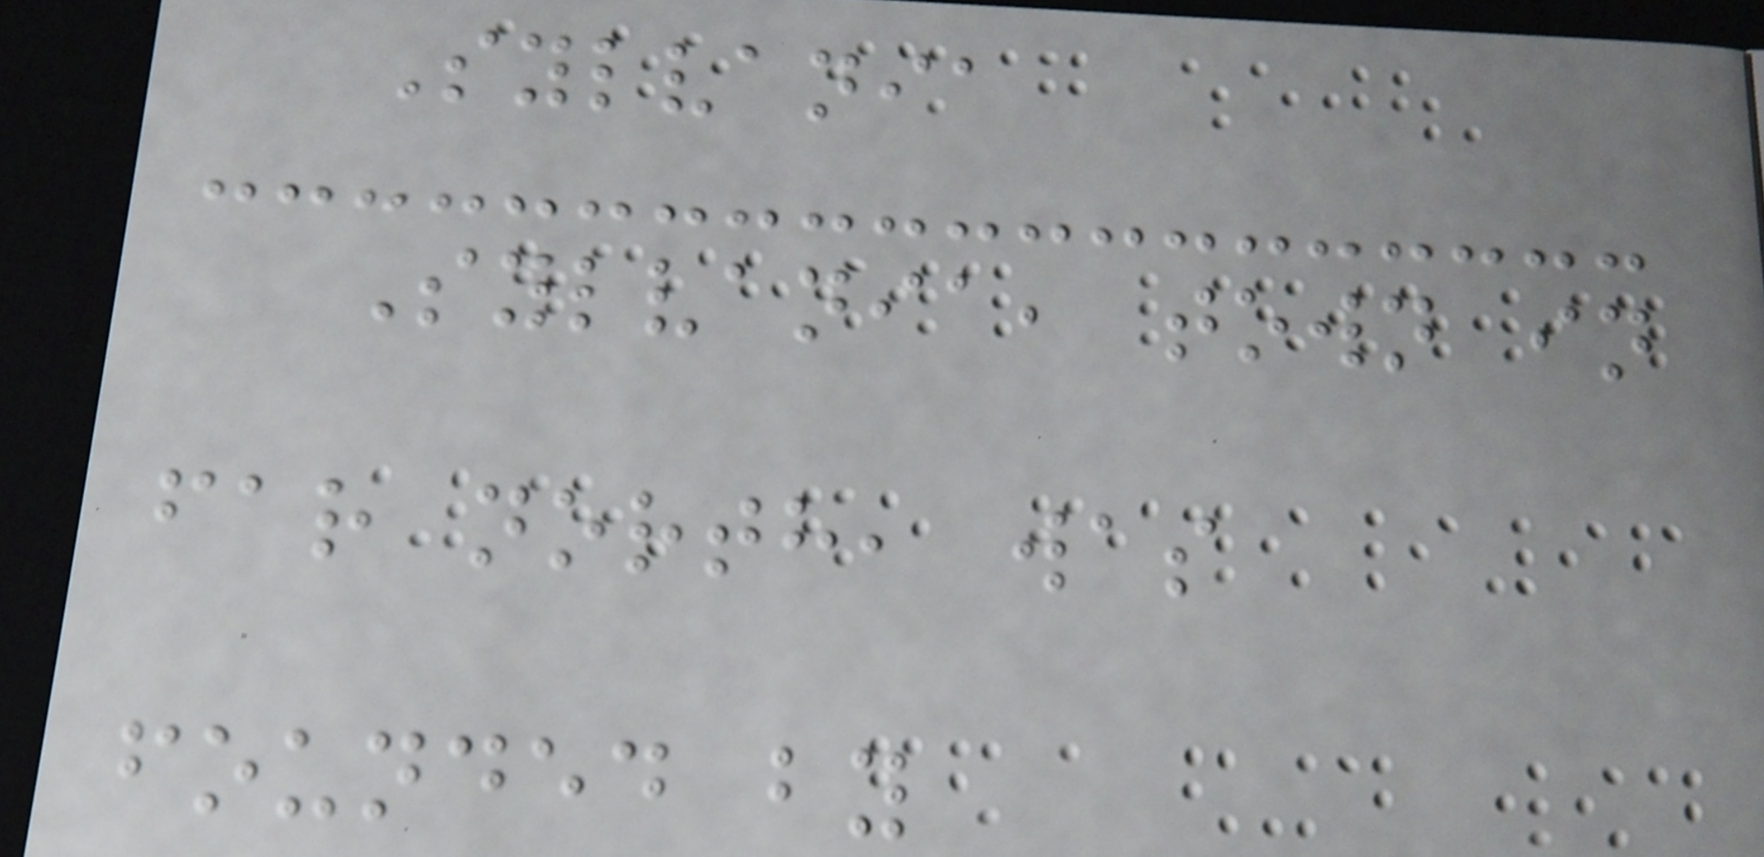Sylvania
Sylvania, town in
far north, was
founded by
